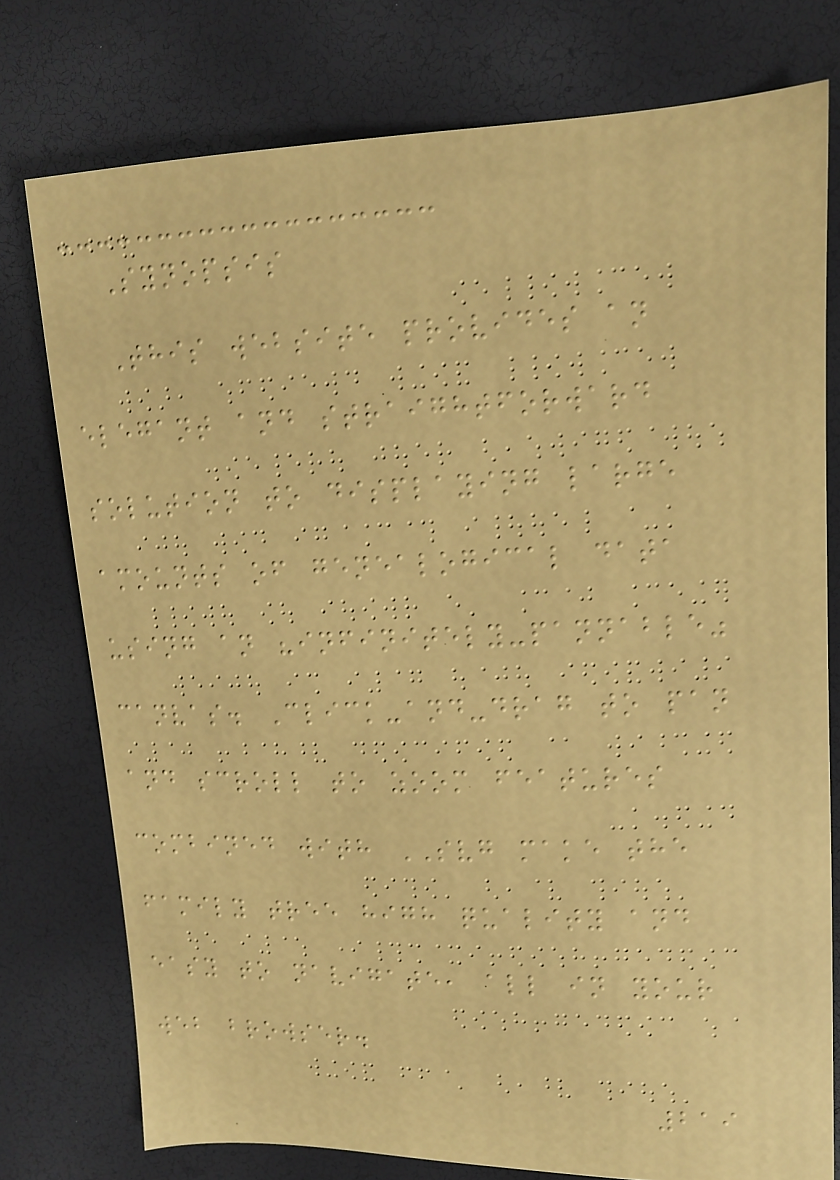Synopsis
This website provides an
elegant and straightforward
solution to displaying large
amounts of genealogical data
using an "infinitely-pannable"
canvas. Click-and-drag to pan
and scroll to zoom features
combined with SVG make the
family tree high quality and
easy to navigate, all in your
web browser.
219
